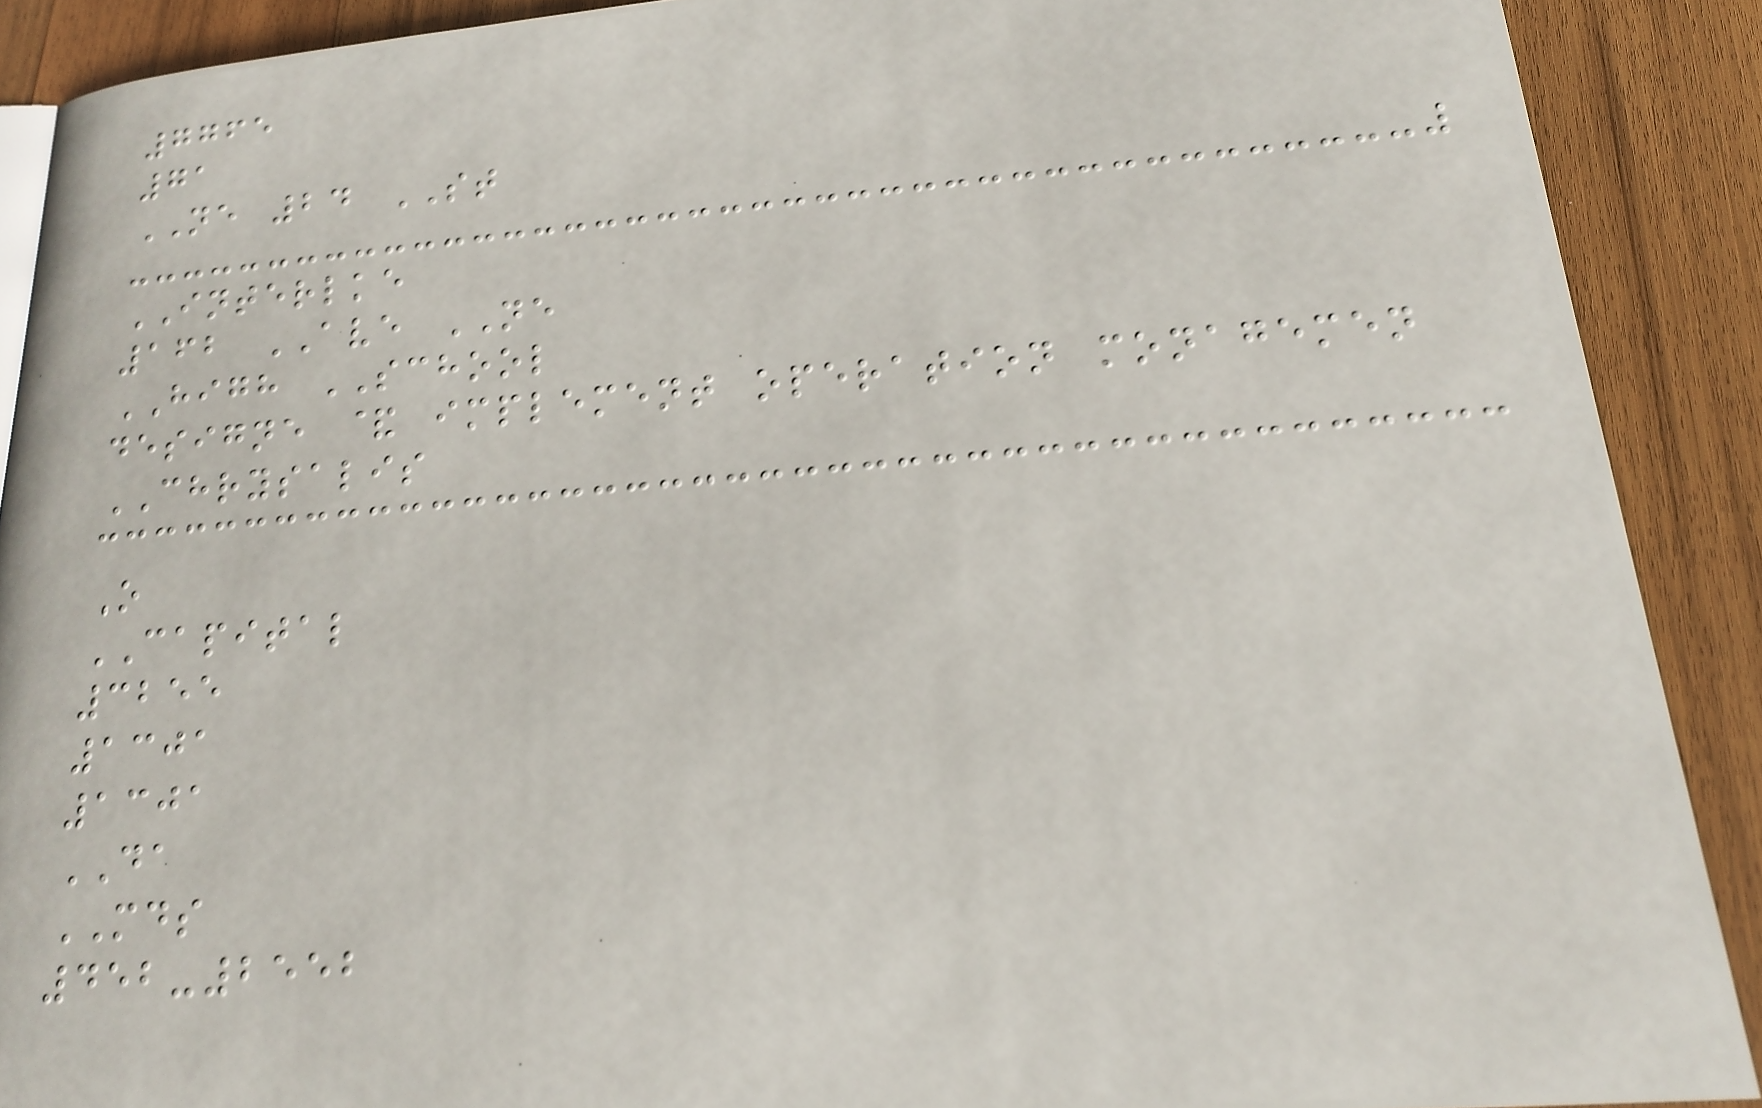7765
71
NE 24 ST
INTERLKE
162 AVE NE
HIGH SCHOOL
designe & implement operation monagemen
CHRYSALIS
O
CAPITAL
3255
1301
1301
DA
MDS
452-2552
